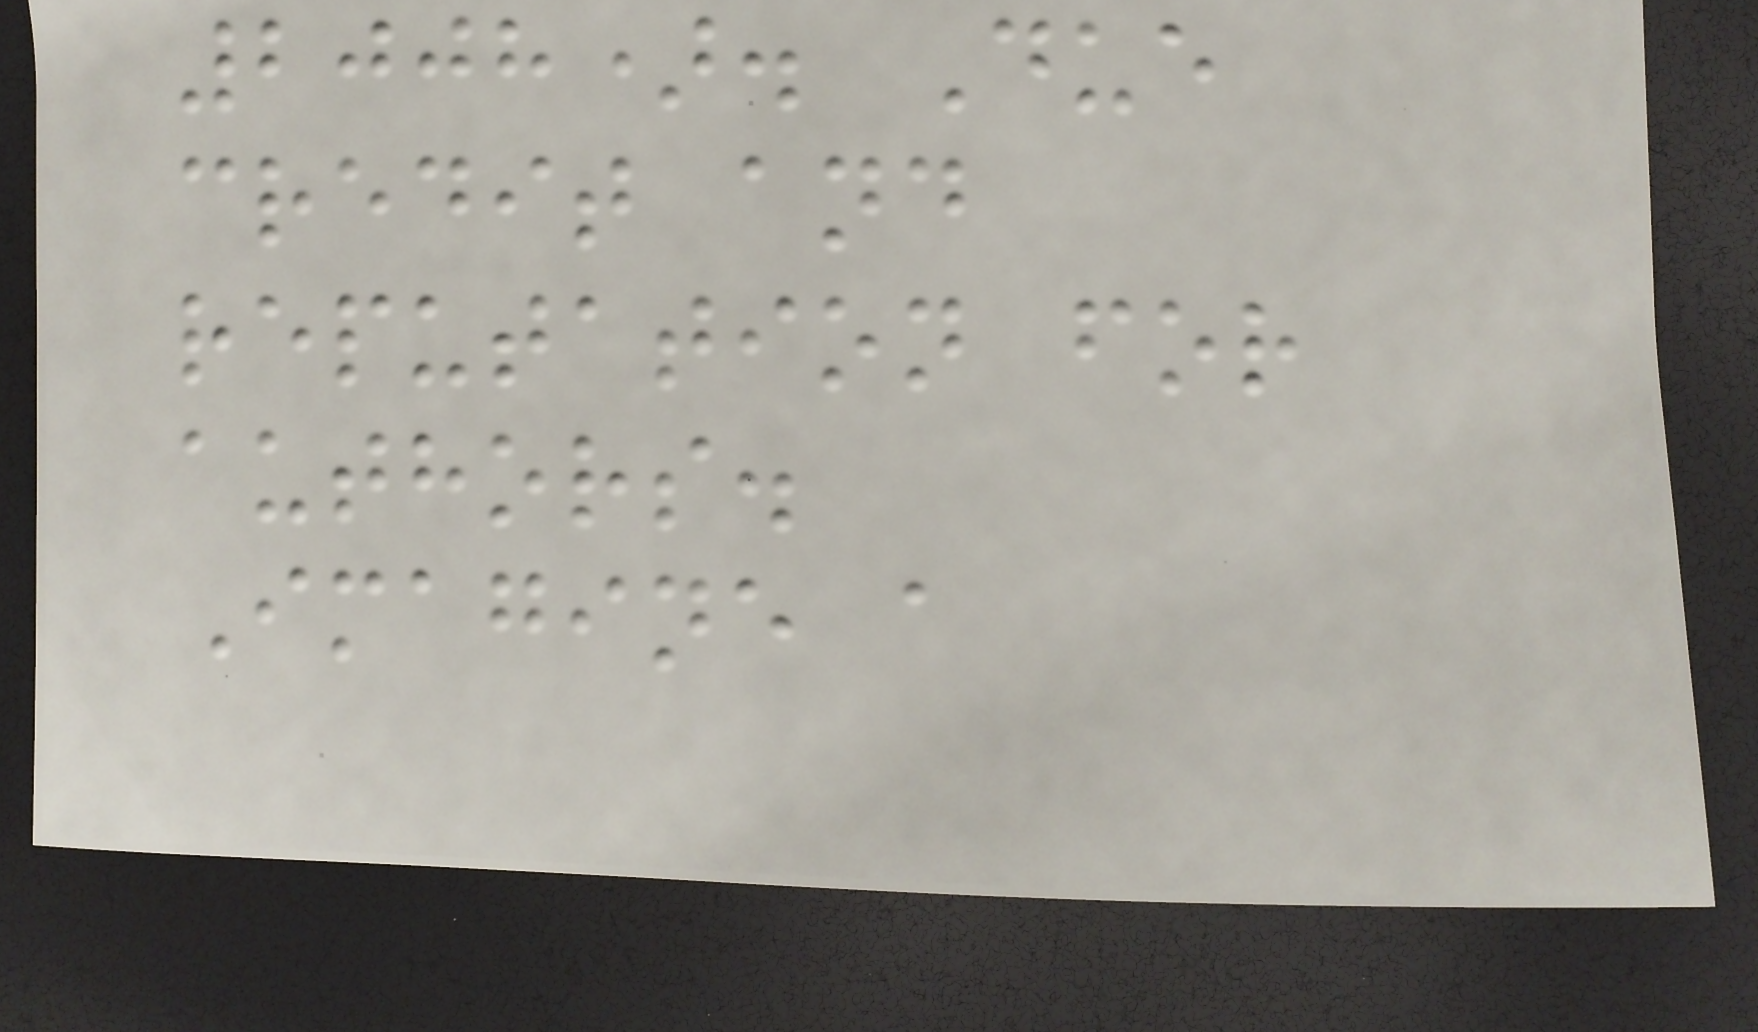2008). Due
credit and
reputation for
authors.
Imagine a
